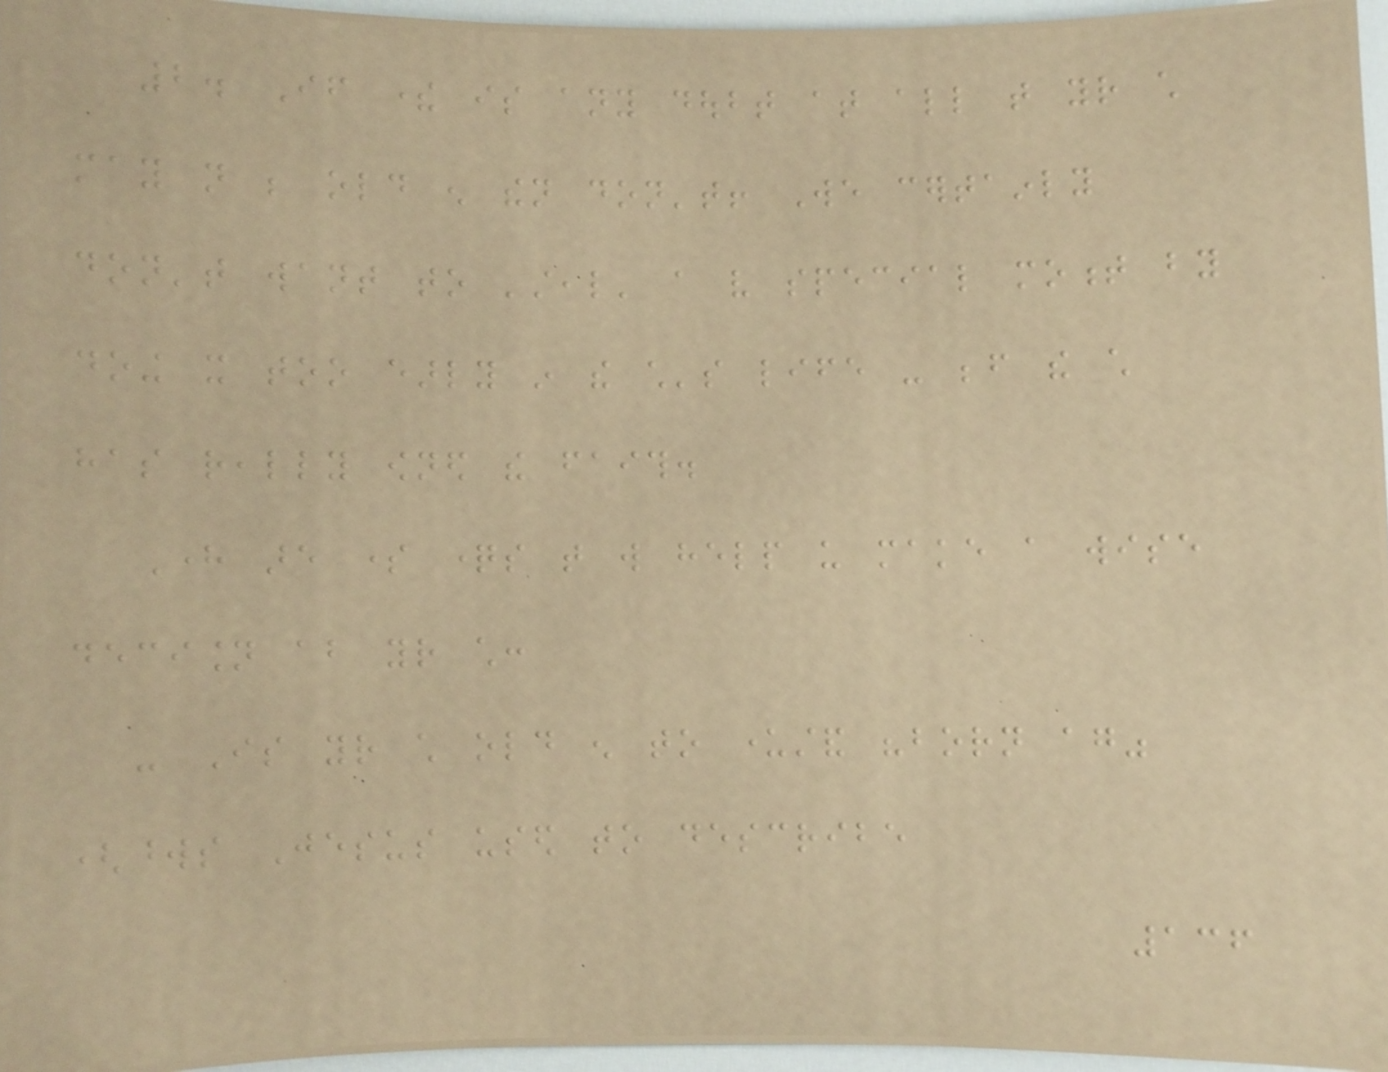2. If there is any doubt at all that your child
may not be old enough then don't! We certainly
don't want to 'steal' a very special moment by
doing it too early in the child's life - before the child
has really owned the faith.
Here are some questions that will help us make a wise
decision about your child:
- Is your child old enough to understand "born again"
(words Jesus used to describe
136
